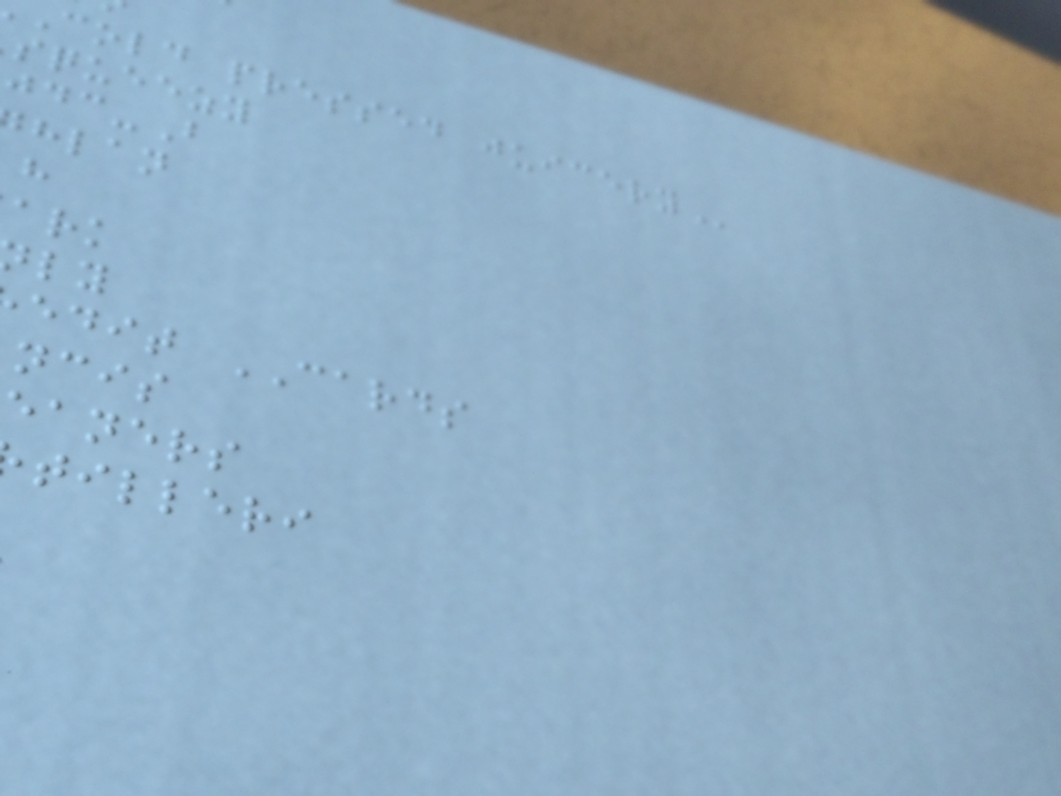cold pressed
squeezy
hlan
edit CARDS
ncis
eaners
tilleri
